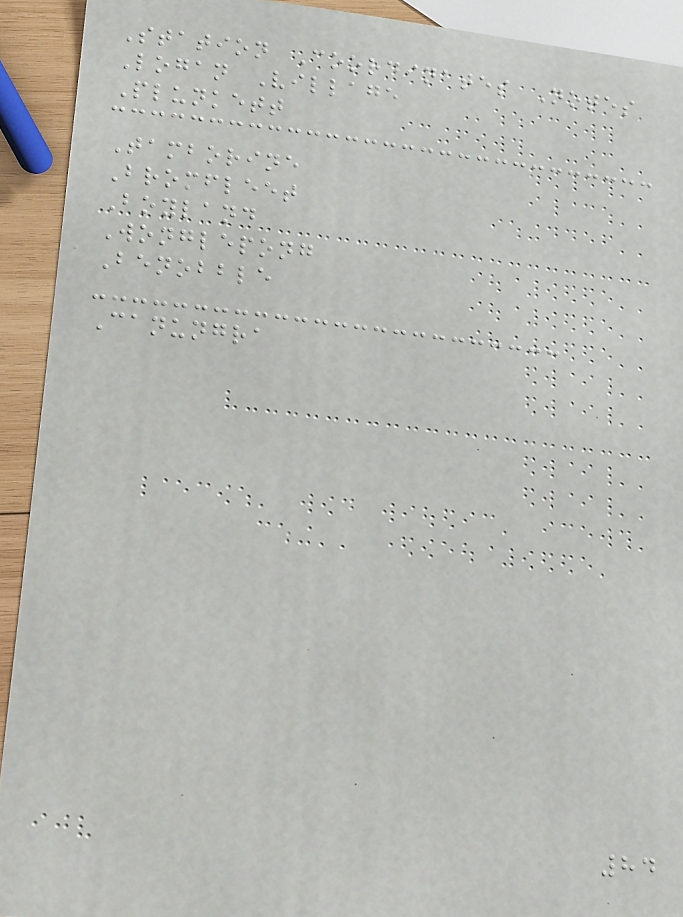Station Coordinates Notes
Logan Village
Plunkett
Tamborine
Bromfleet
Boyland
Wonglepong
Benobble
Canungra
84
